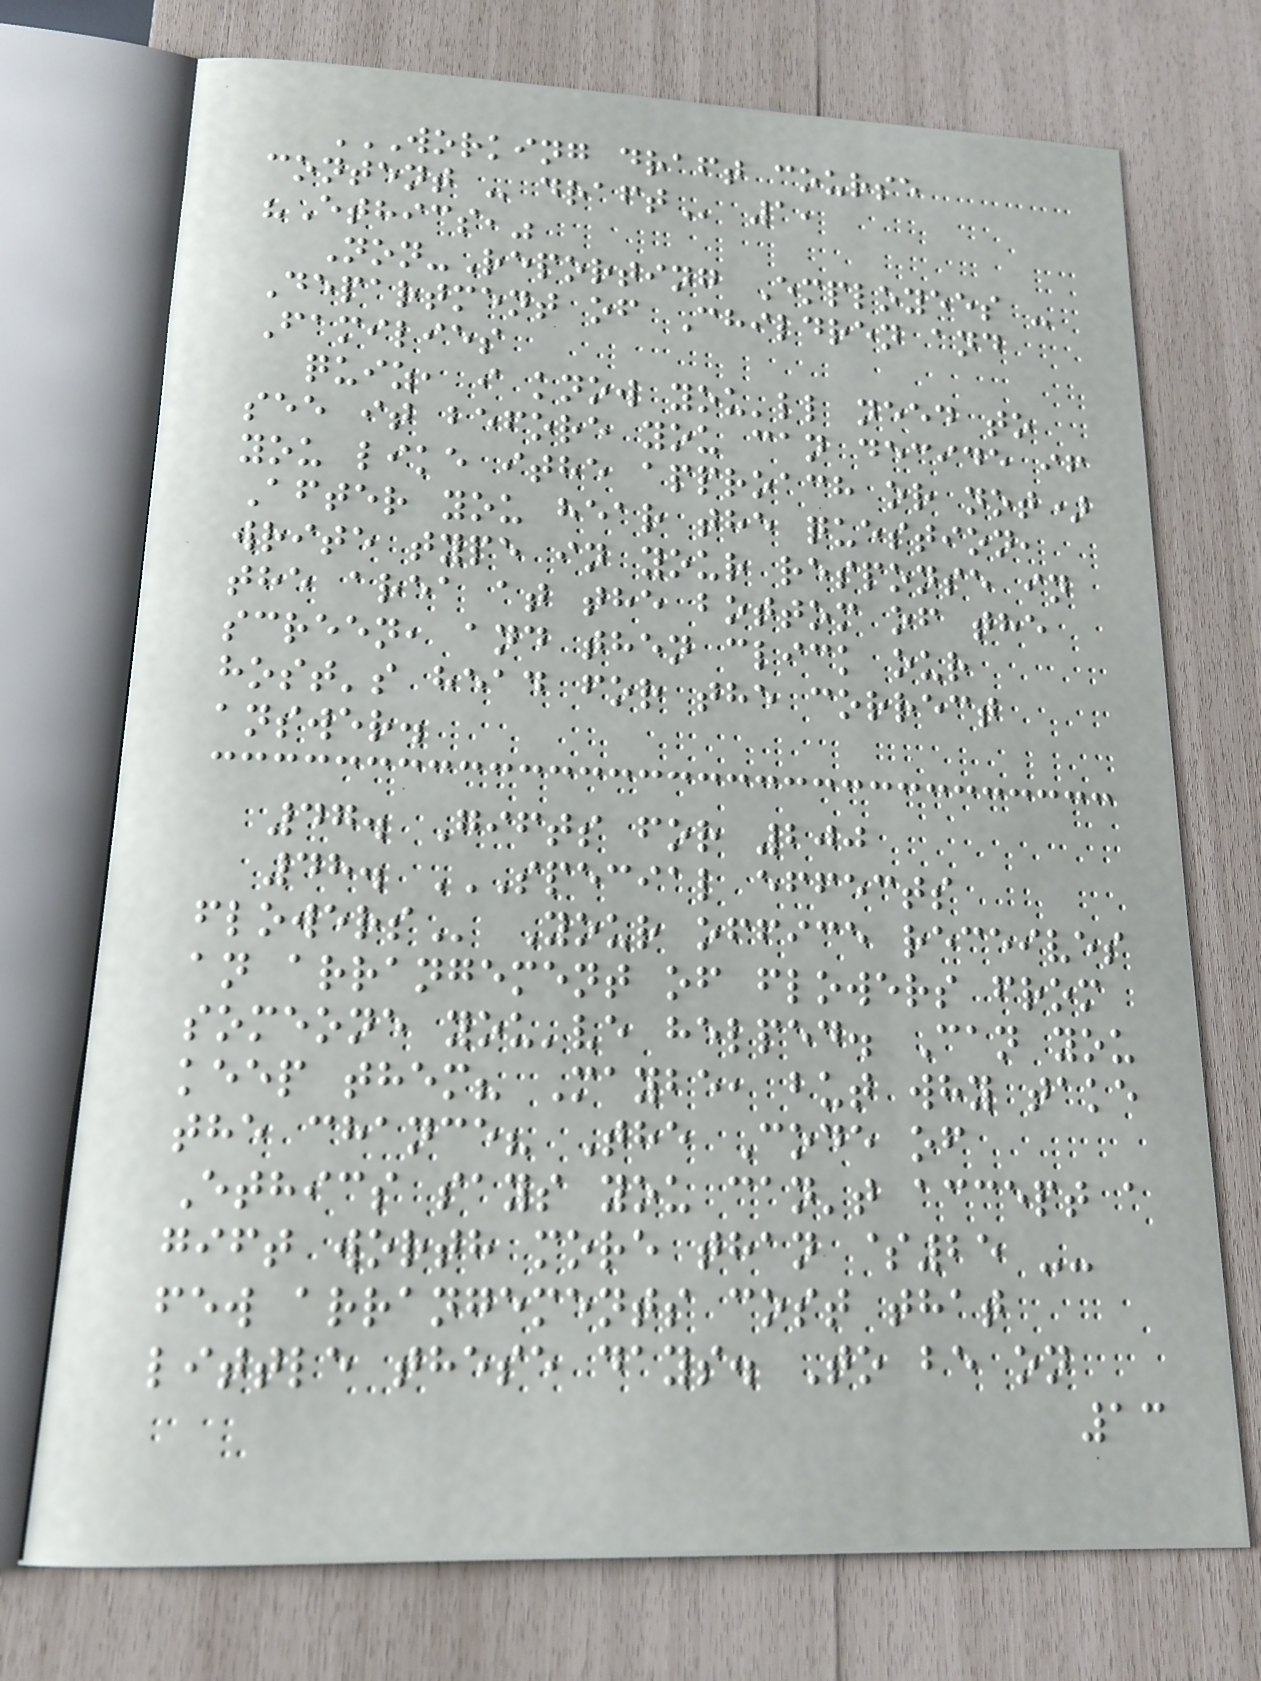WORKING DRAFT COURSE
CONTENT - DRAFT 1,
"Ethics,"
Non-Reporting Employees -
Department of Children and
Families
quiz, i know you'll need to
see it before you can decide if
you like ithe approach or not)
After you hear the question,
write type in your response in
the area at the bottom of the
screen, and then click our
host's head for the correct
answer.
47. Gifts for 200
48. SPECIAL EFFECTS
FLOWERS Your office receives
an arrangement of flowers from
someone you've helped. Can you
keep them? Maybe, but why take
the chance? The Code of
Ethics says you can't accept a
gift worth more than $25 --
few arrangements cost that
little these days. To be on
13
